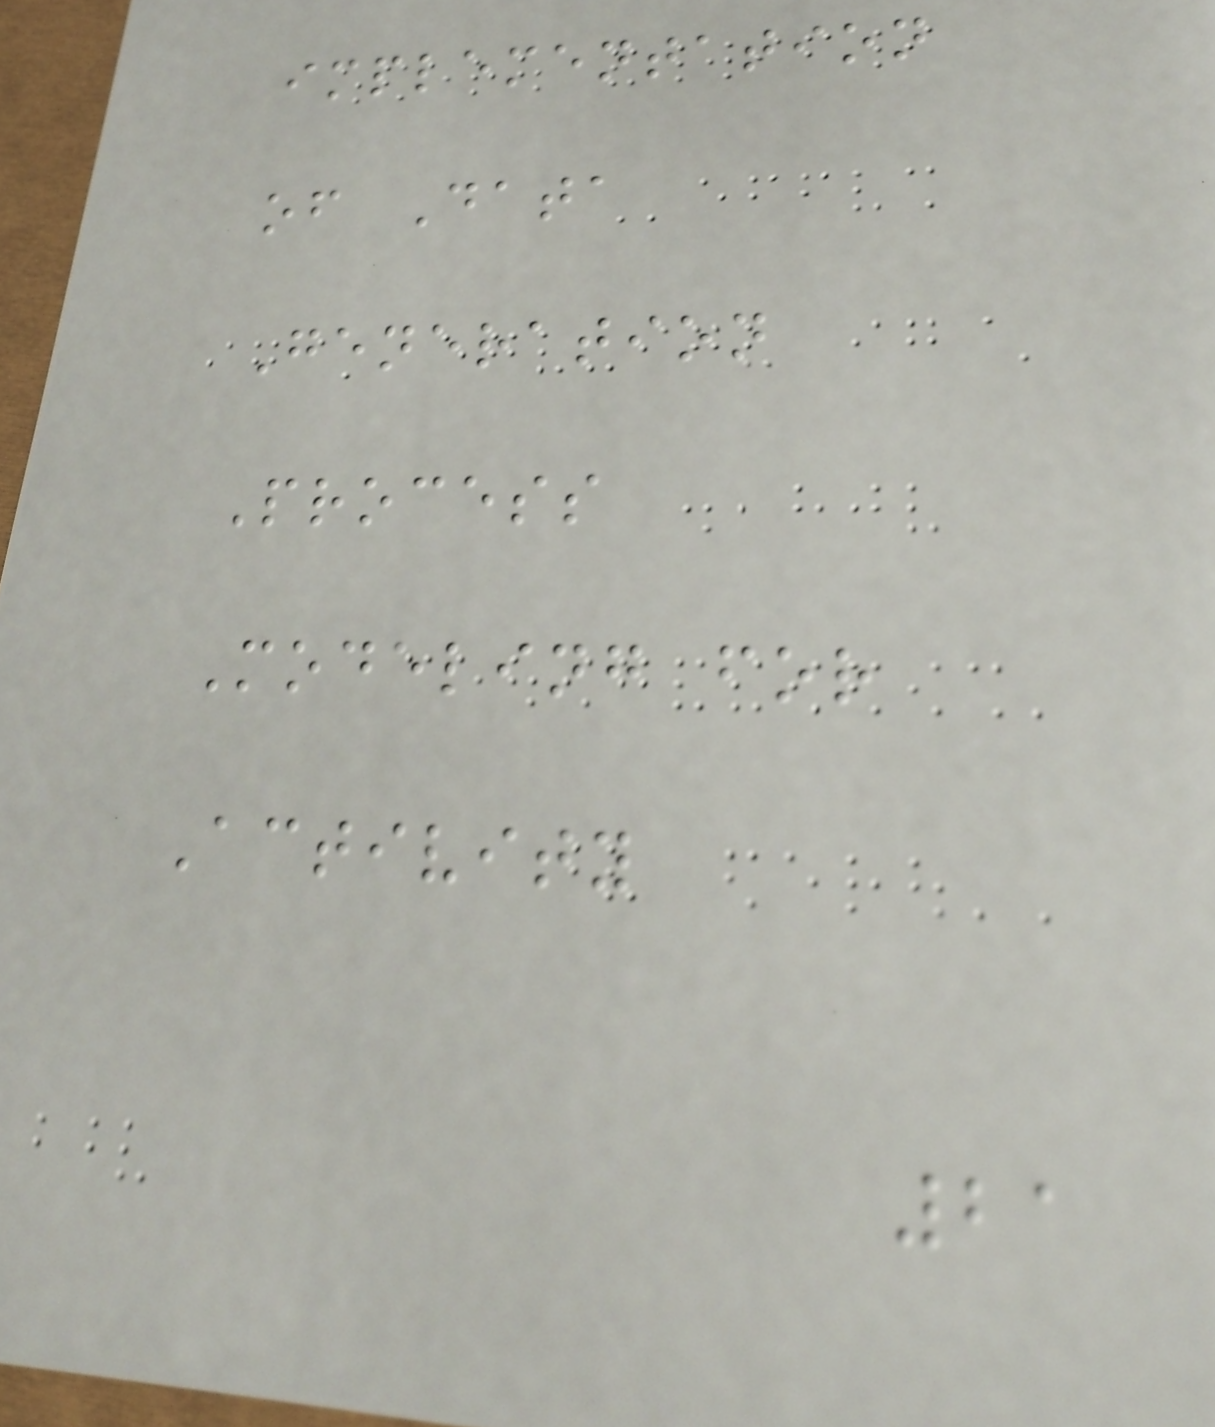implementation
of Data
Generation
Process
Modeling for
Activity
21
